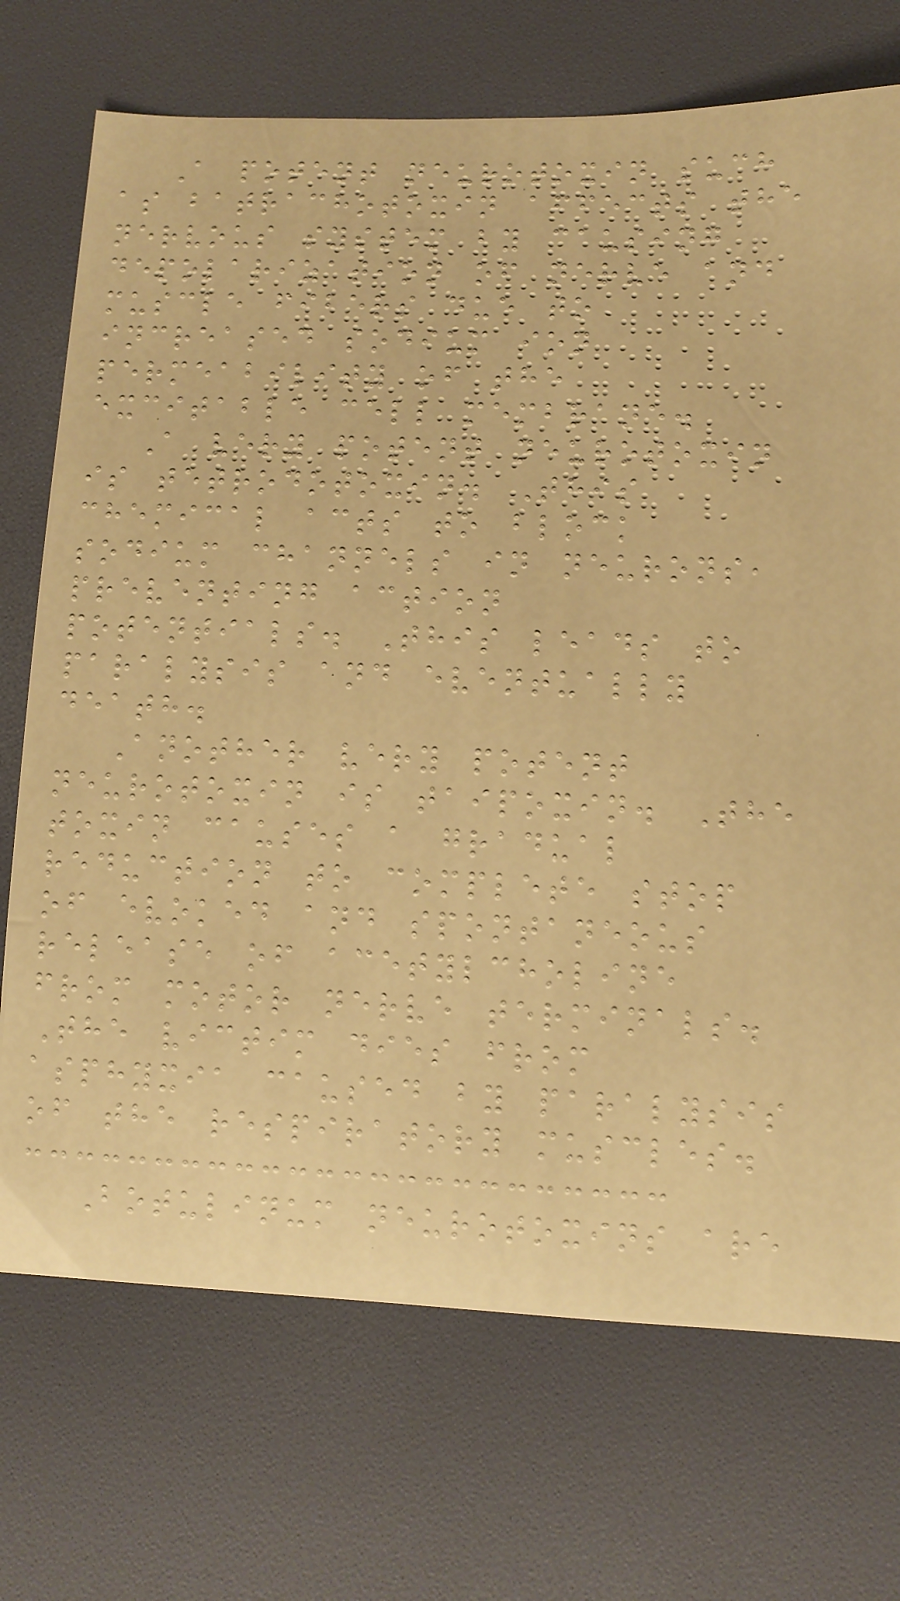A potent neurotoxin such
as batrachotoxin affects the
nervous system by causing
depolarization of nerve and
muscle fibers due to
increased sodium ion
permeability of the
excitable cell membrane.
A very potent neurotoxin
is tetrodotoxin. This
chemical acts to block
sodium channels in neurons,
preventing action
potentials. This leads to
paralysis and eventually
death.
Another very potent
neurotoxin is taipoxin. The
toxin causes a gradual
reduction to complete stop
of evoked and spontaneous
release of acetylcholine
from motor nerve terminals.
The victim dies from
asphyxia caused by paralysis
of the respiratory muscles.
Botulinum neurotoxins are
